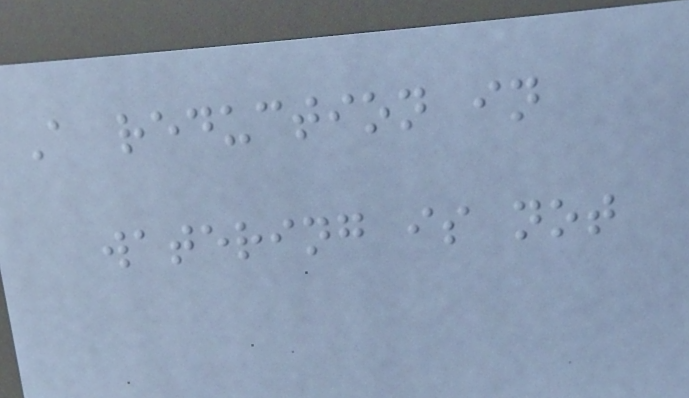A reduction in
watering is not
